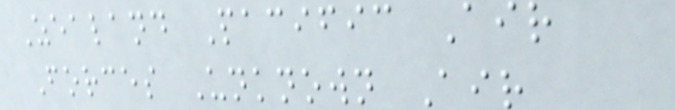Zealand Pacific Air
Forces Unknown Air
